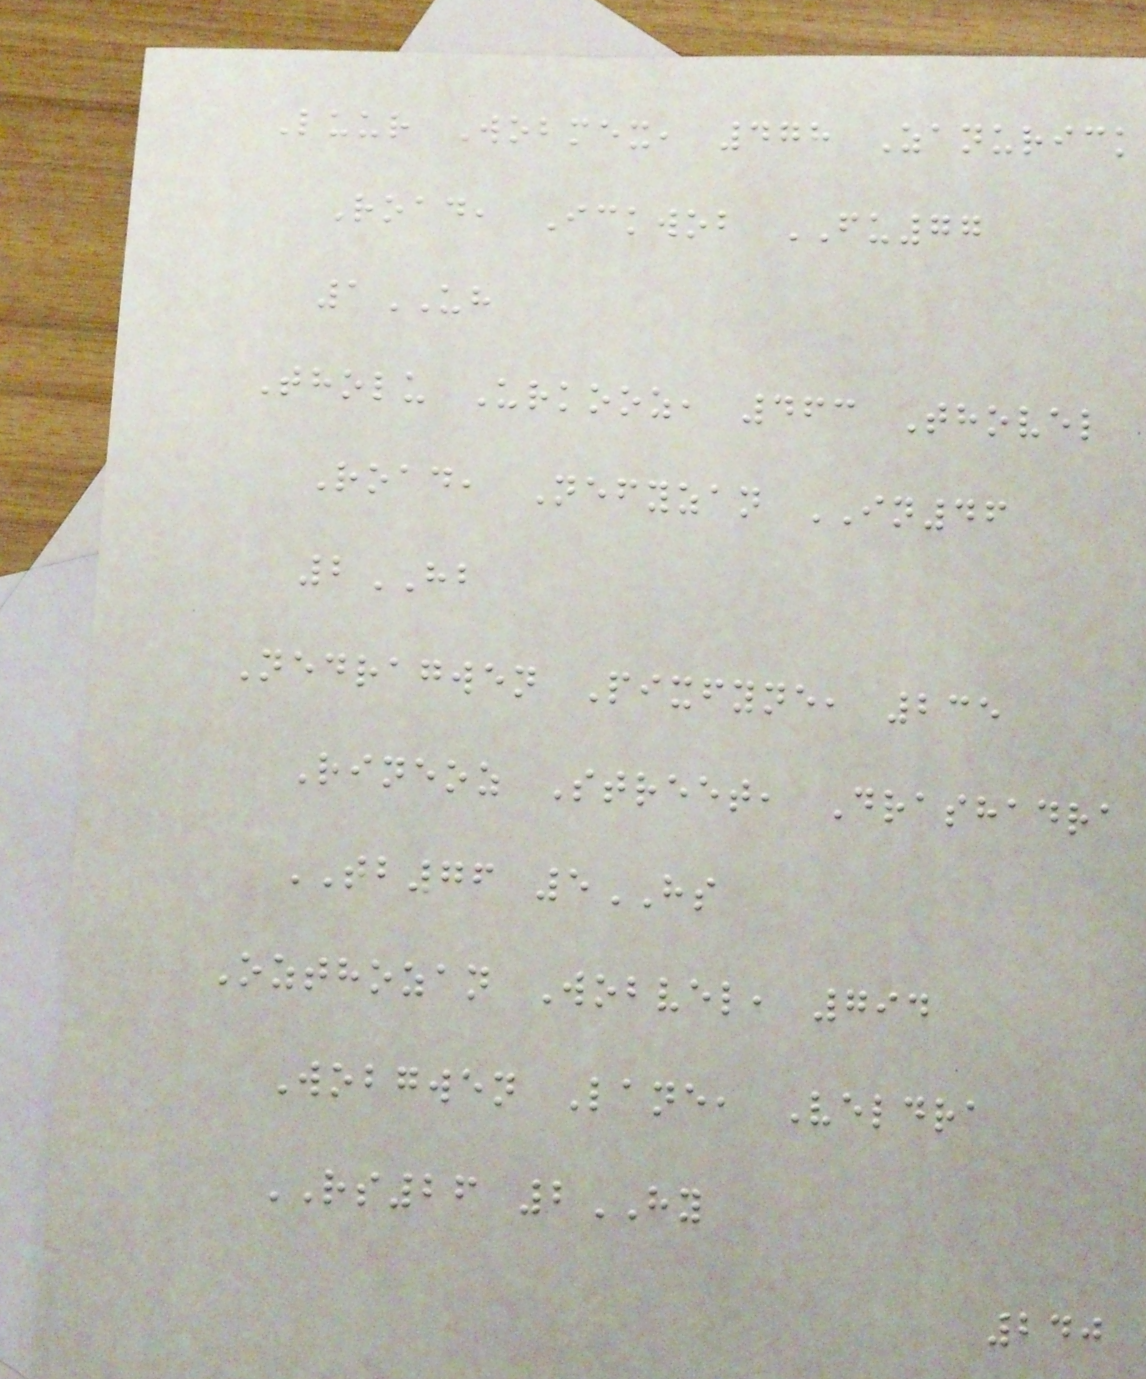Luur Wobmex, 478 Zanurick
Road, Ickwob FU77
1UH
Tholu Urkooz, 463 Thovel
Road, Nefyzan IN46
2HB
Nedragwen Pixfyne, 235
Rineoz Street, Drashadra
TB76 5HS
Ozthozan Wobvel, 794
Wobgwen Lane, Veldra
RS26 2HY
240
